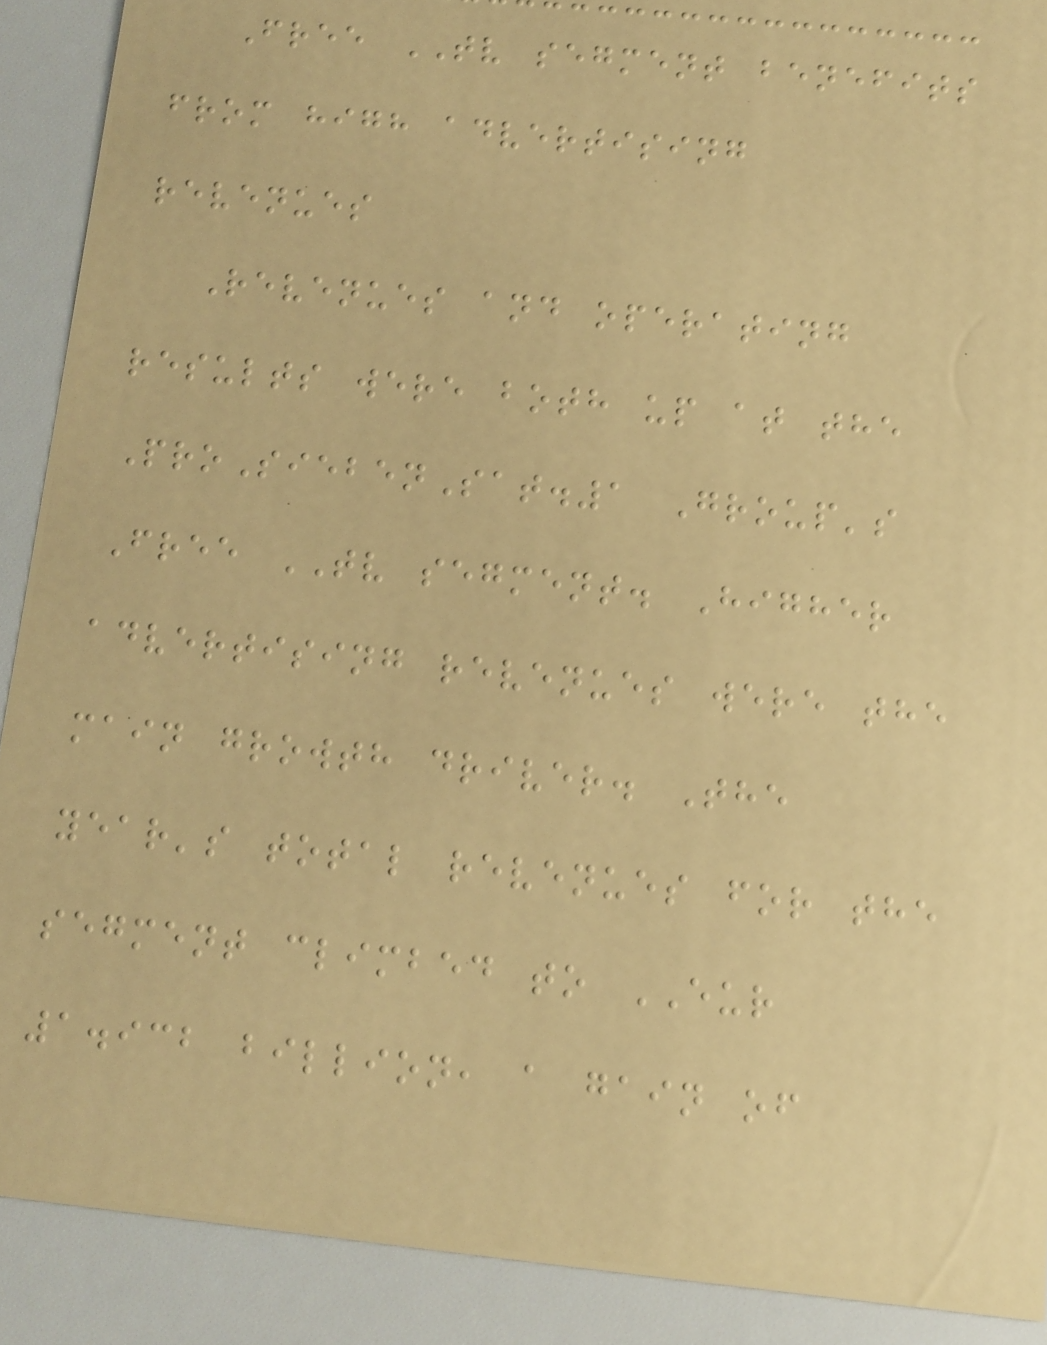Free TV segment benefits
from high advertising
revenues
Revenues and operating
results were both up at the
ProSiebenSat.1 Group's
Free TV segment. Higher
advertising revenues were the
main growth driver. The
year's total revenues for the
segment climbed to EUR
1.932 billion, a gain of
